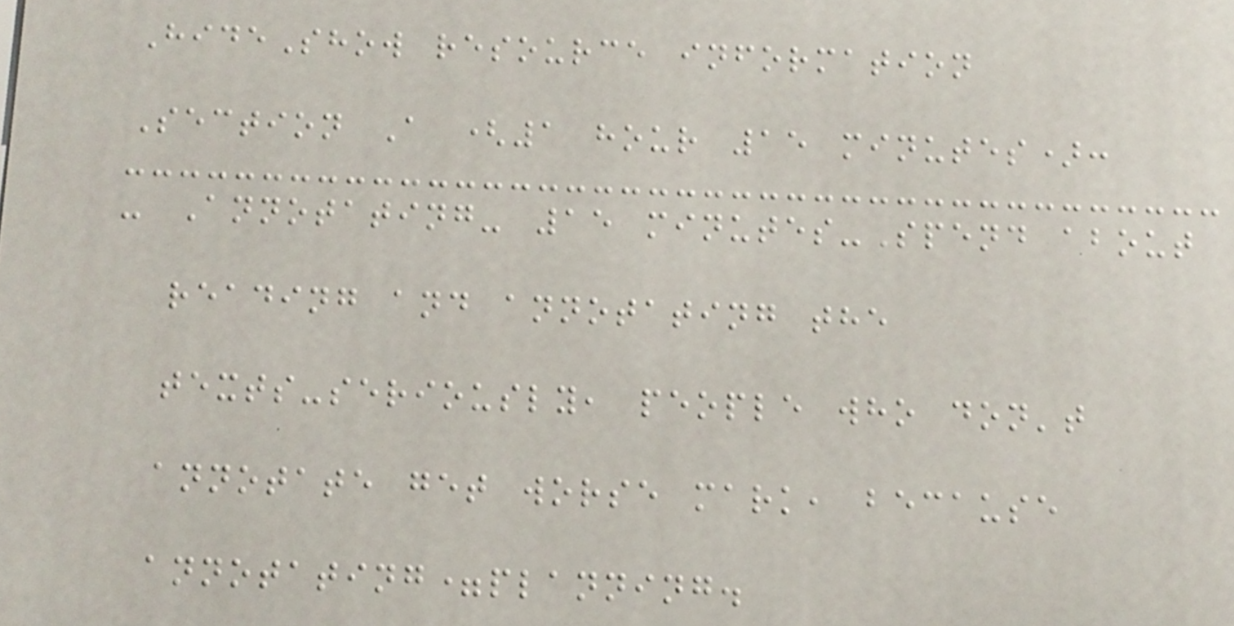HideShow resource information
Section A (1 hour 15 minutes):
- Annotating- 15 minutes-Spend about
reading and annotating the
texts-seriously, people who don't
annotate get worse mark, because
annotating=planning.
